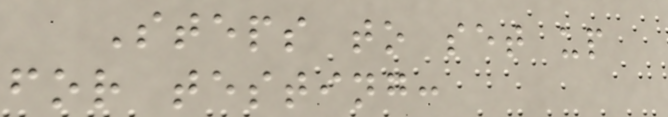Steps to set up
for testing:
